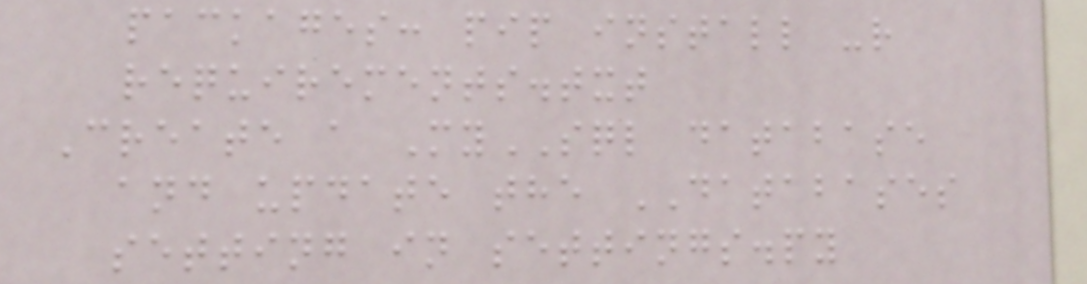packages: pip install -r
requirements.txt
Create a MySQL database
and update the DATABASES
setting in settings.py
